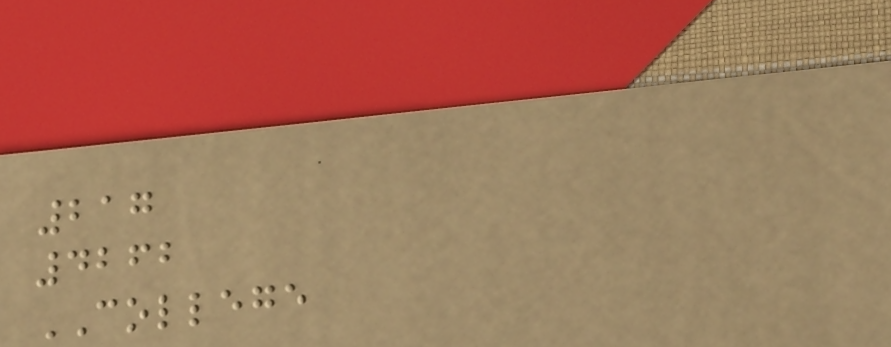217
4262
COLLEGE
